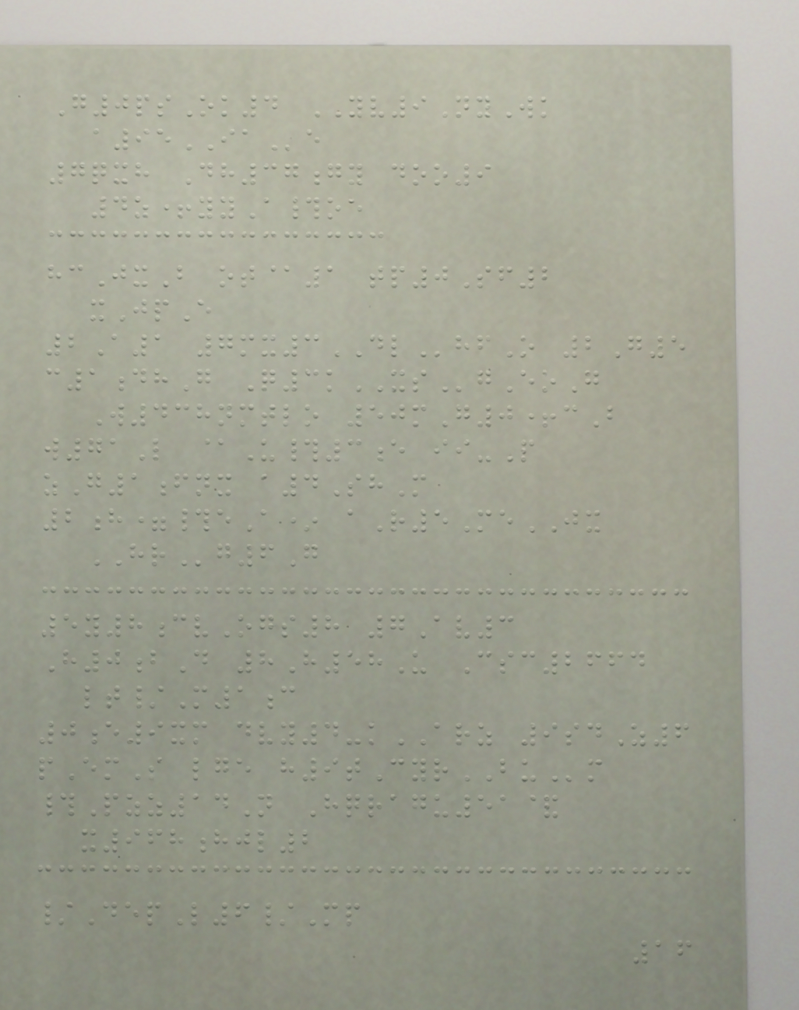G0psOk4 YV9NyWk
a95IAe
7qxh Dh37gy doo9
4z+yyA#oe
hcJxB ot@1 tp0Sf2
xJpE
2A1 7mx3DLhfO 2G5
c1dhG Q3kXSgEoG
W438nmtlo 50mG0+cB
w71L @U#3e ii-P
zG1fnx a4ShM
2h=#eA* aR5MeJX
HRg6G
5y8cvOgs8 7Av3
H0bD 8H58U Csc2664
lt/M1c
0e9xm dvy4-kARZ 9sdZ6
pEmS lge h9tCyrBUm
#Pzz14N Hqragu51&
x968hjl2
/DepL6/Mp
16
